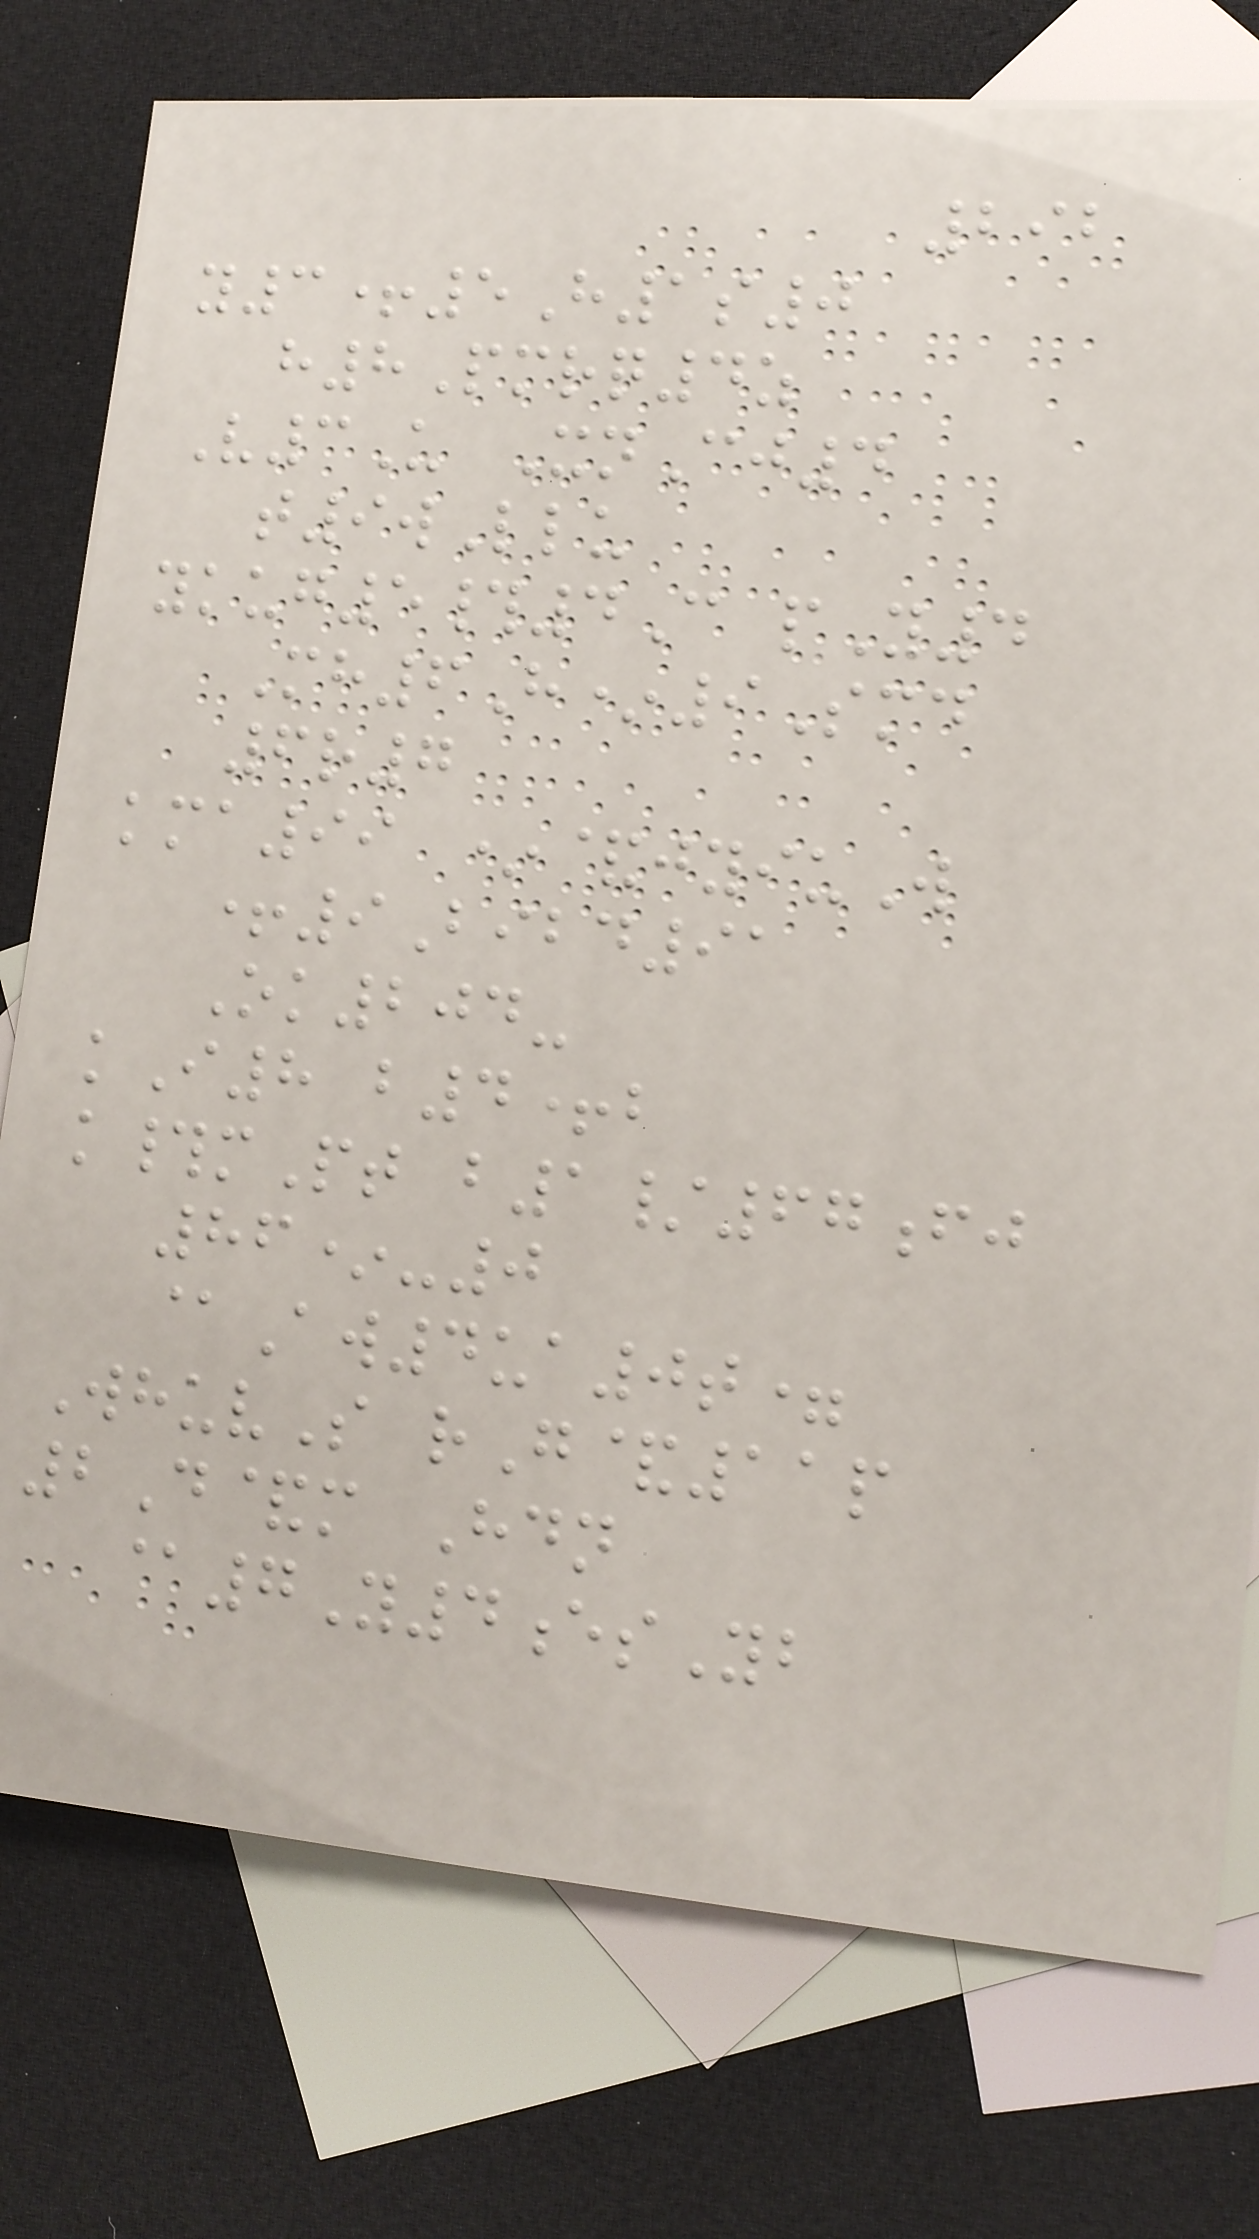292
y3+5H1s0
h8Pmrq4z
V3U XnCj4
t9wLlu
ykug5#4C pY4
Mh6H*9Smd
6r7
kma99 *&jyiuW
+9Bibd91
Ok204-
kI8 b4+b
k#mPt b1/67fj
86*-0
@Aw4ua0t=
WhuvS rG&11p
2D&m Hdn
@7Y4esYb
